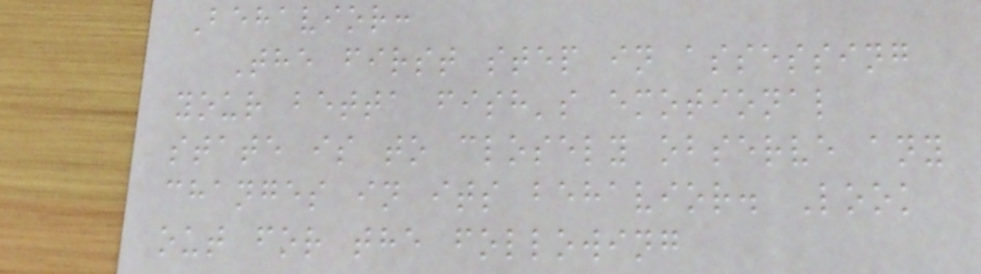Behavior:
The first step in assessing
your betta fish's emotional
state is to closely observe any
changes in its behavior. Look
out for the following
